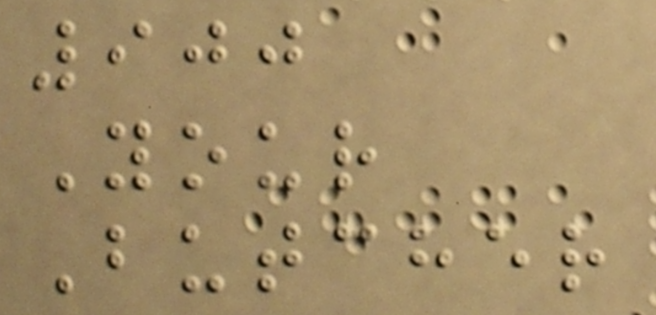900
Your
Butcher
